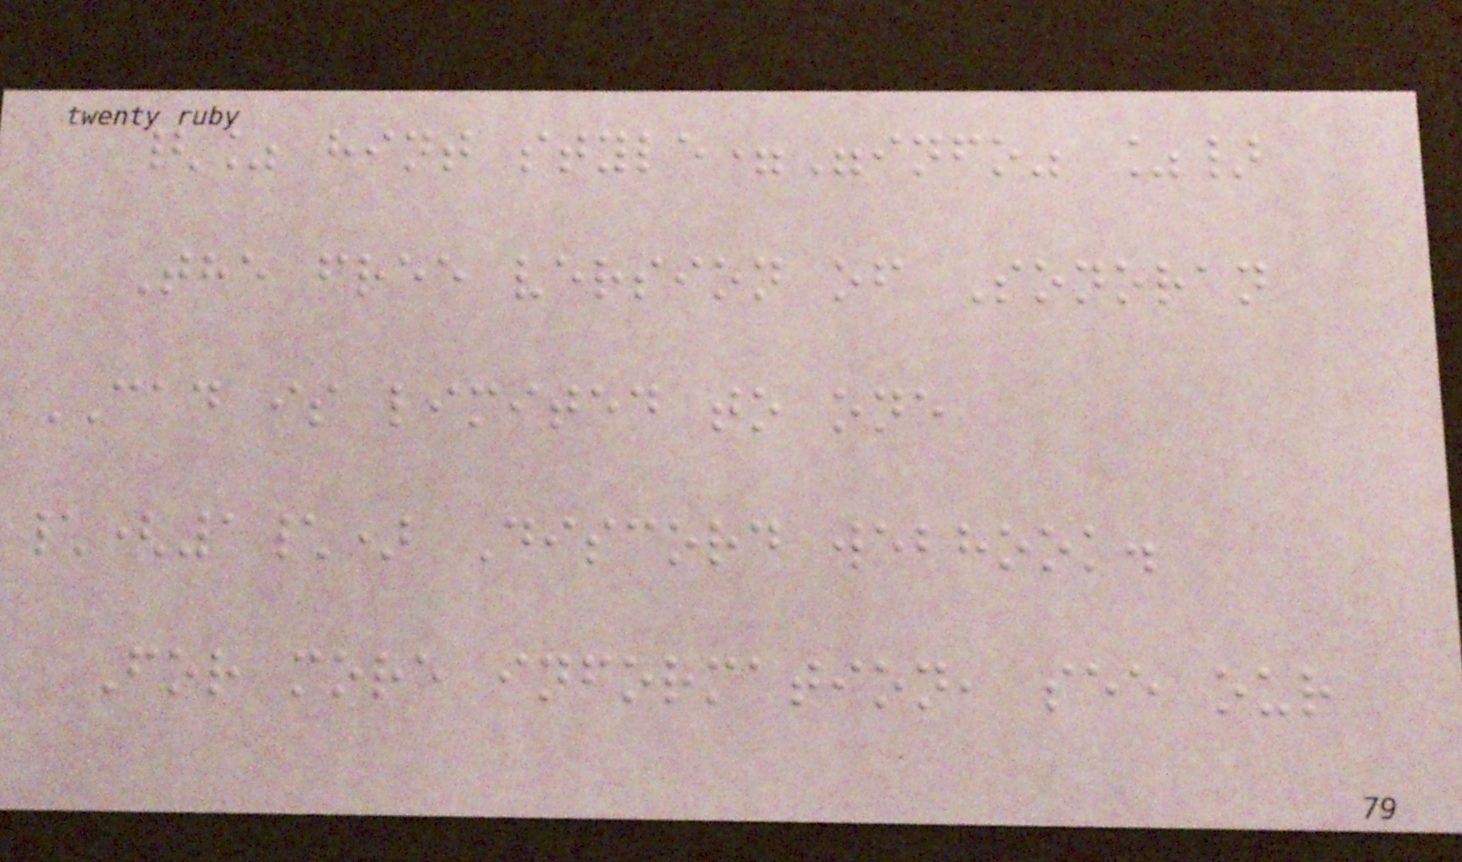{% hint style="info" %}
The free version of Sonoran
CAD is limited to one
\(1\) Discord webhook.
For more information, see our
